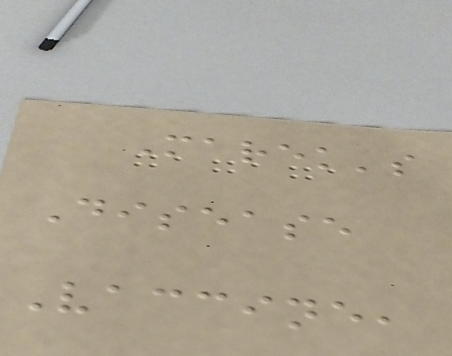Marek's
Disease
Vaccine,
